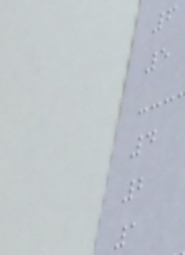6
5
4
2
1
